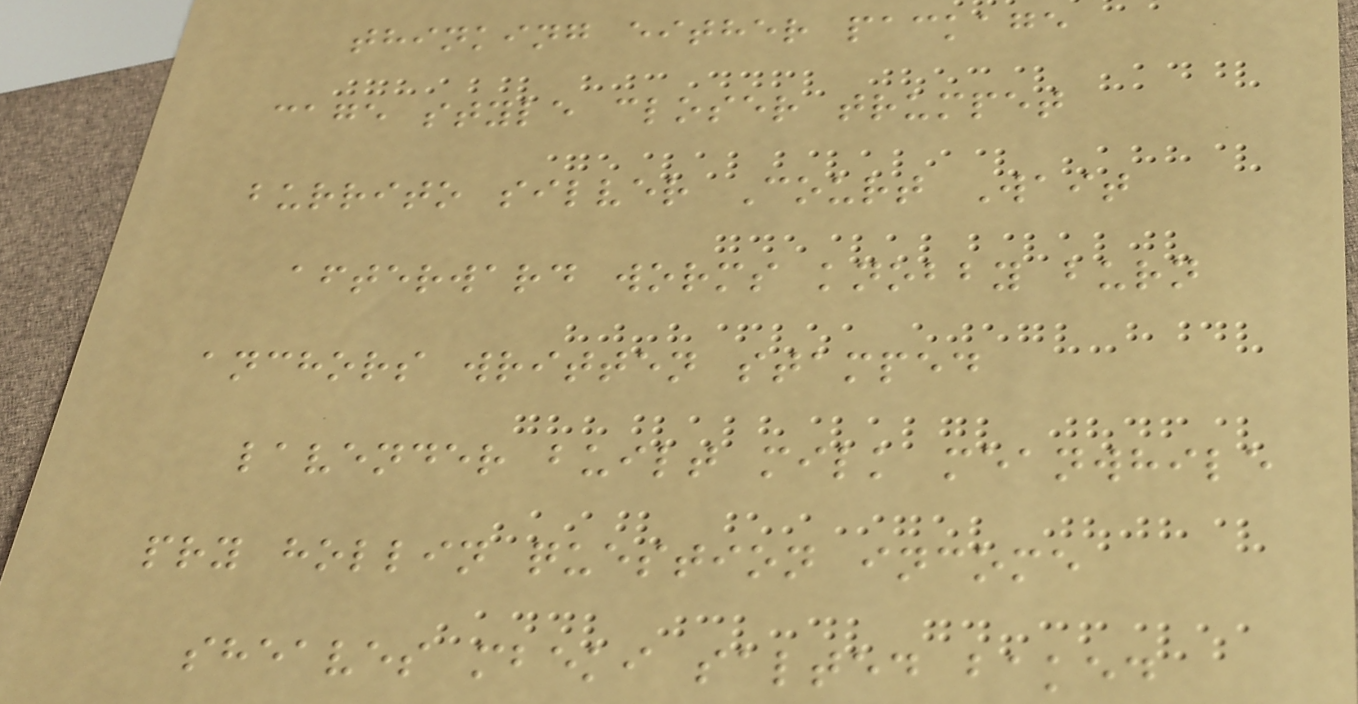thinking either package
cage style closer trumpet
burrito silver Court Wait
afterward worms knobby burn
anchors written stamped
lavender built milk meanwhile
pry hollin question income
sheaves mbeki salted baked
